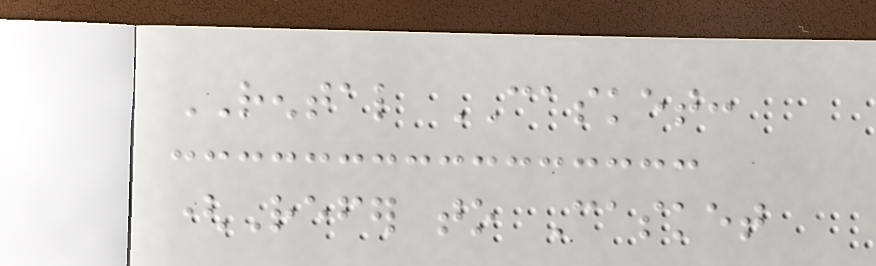RENTAL CASKET:
(Refer to Casket
